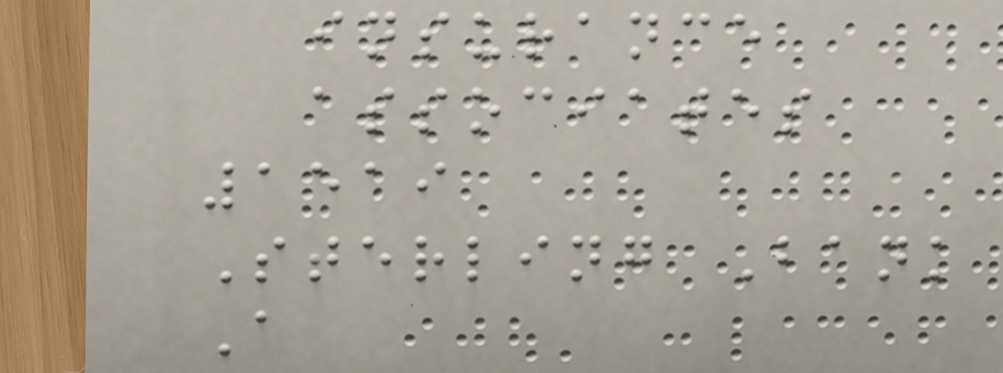insurance
associates
1519
Sterling Bank
A
